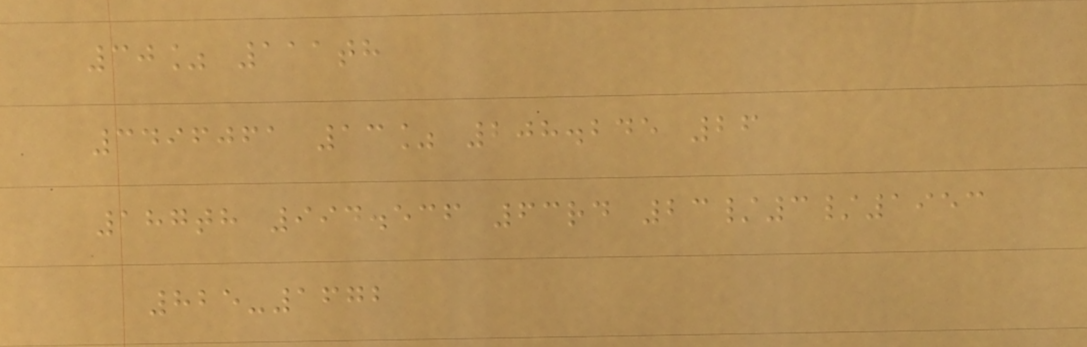30% 111th
3496061 13% 208.245 26
187th 994.536 63rd 23/3/1953
825-1672
